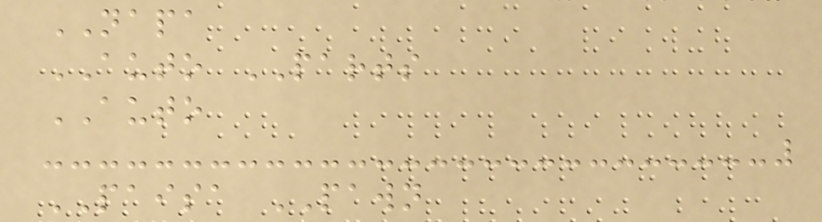NAPA
AUTO PARTS
AUTO
PAISA PAWN
